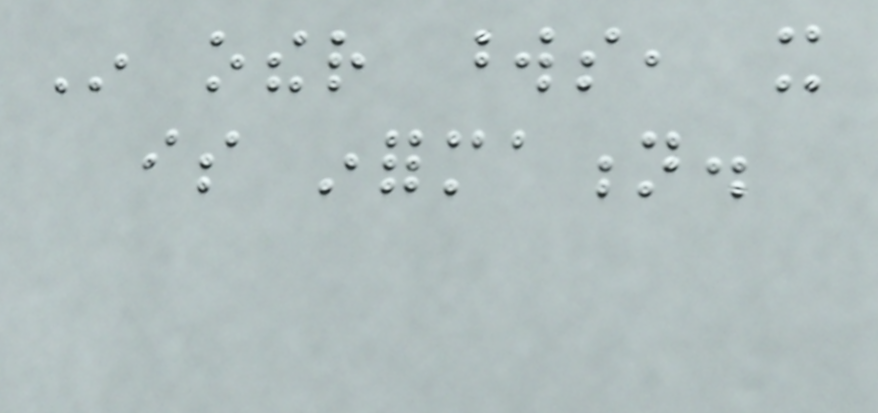In other words, it
is information.
